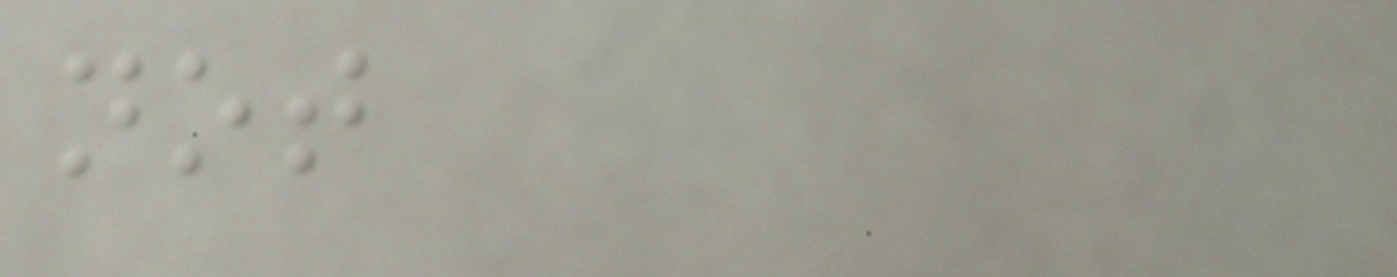not
